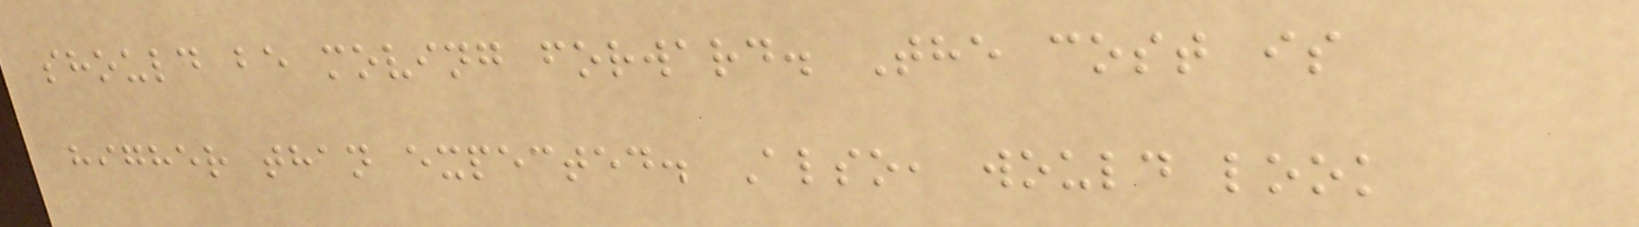should be moving forward. The cost is
higher than expected. Also, would look
